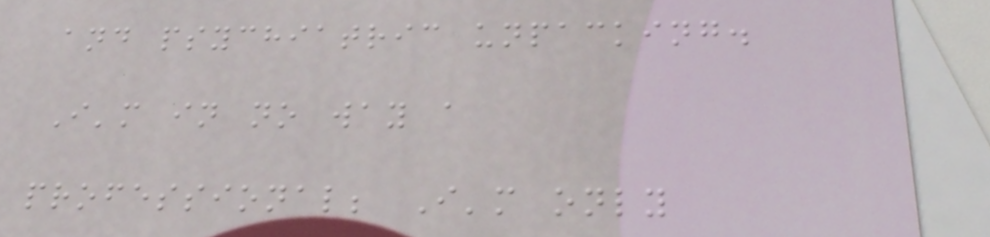and psychiatric unpacking.
I'm in no way a
professional; I'm only
